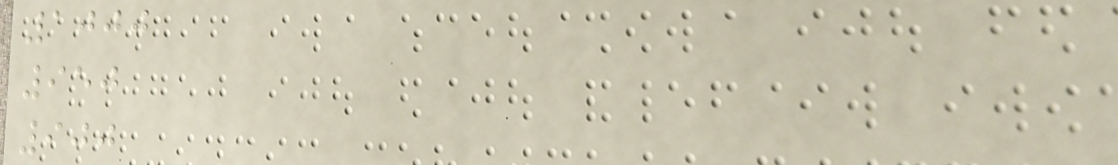1000
950
900
